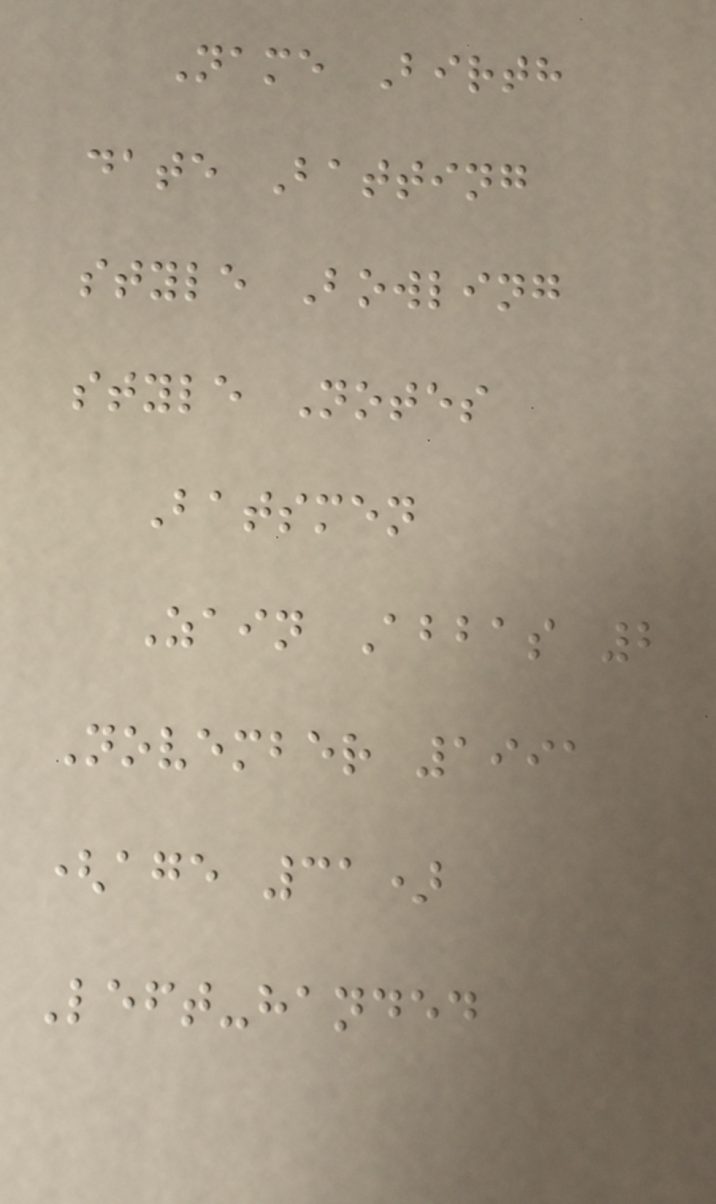Name Birth
date Batting
style Bowling
style Notes
Batsmen
Zain Abbas 2
November 1991
(age 31)
Left-handed
